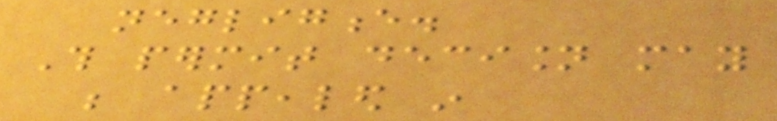negligence.
This permit decision may
be appealed in
